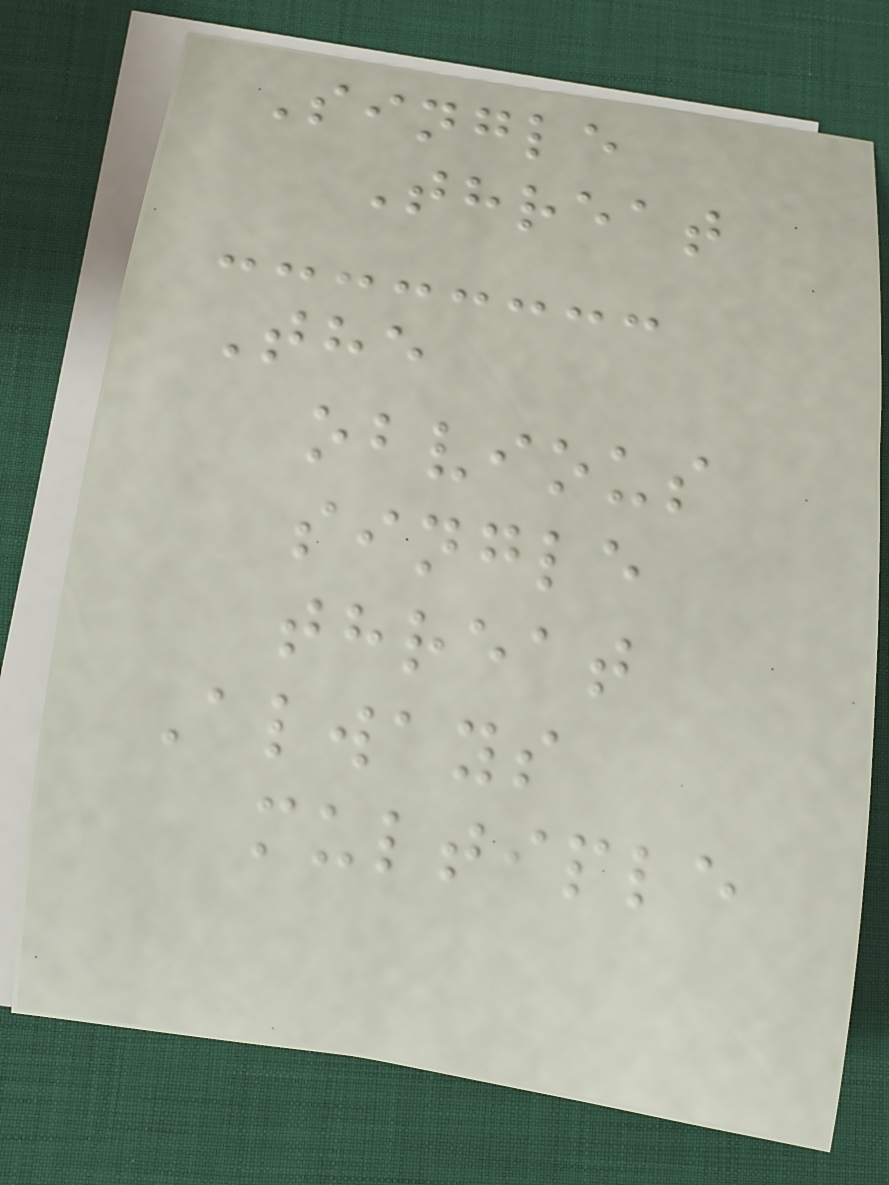Single
Threat
The
obvious
single
threat
Always
multiple
